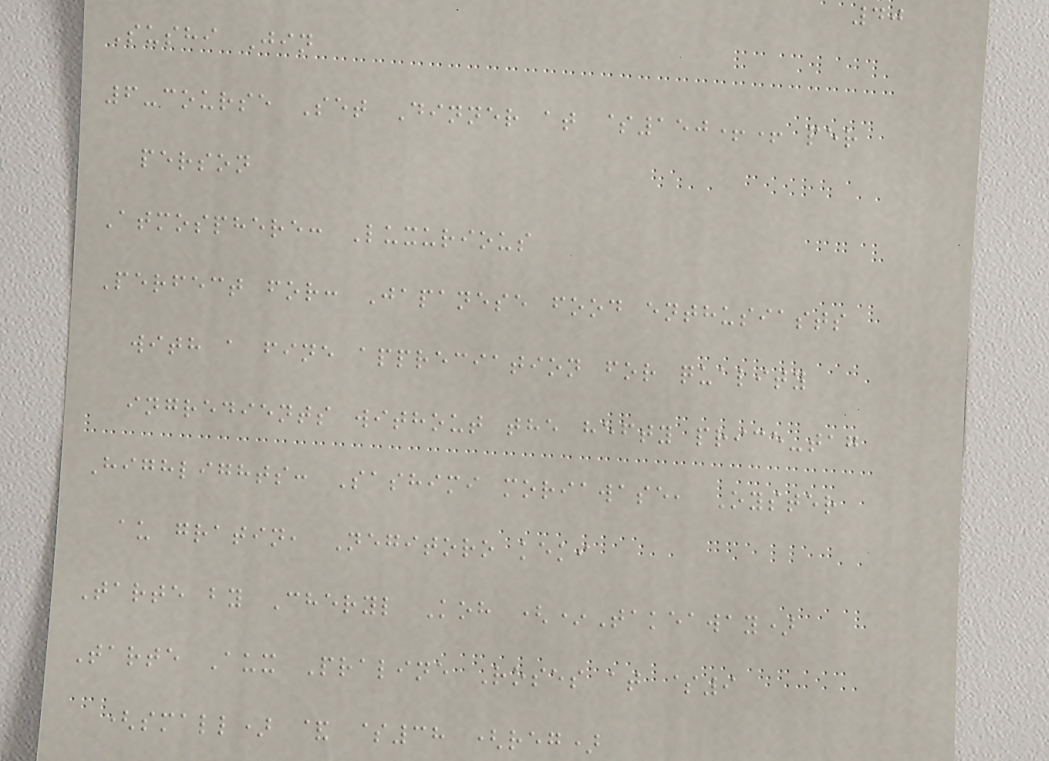40
Sushi Jin
6-course Set Dinner at $150++ per
person
Atmosphere: Luxurious
Perfect for: Japanese food enthusiasts
with a fine appreciation for quality
ingredients without the hefty price-tag
Highlights: Sashimi moriawase, Oyster
au gratin, Negitoro keki
Tarte by Cheryl Koh (*Takeaway)
Tarte Aux Praline Roses at $9
(small) & $38 (reg)
